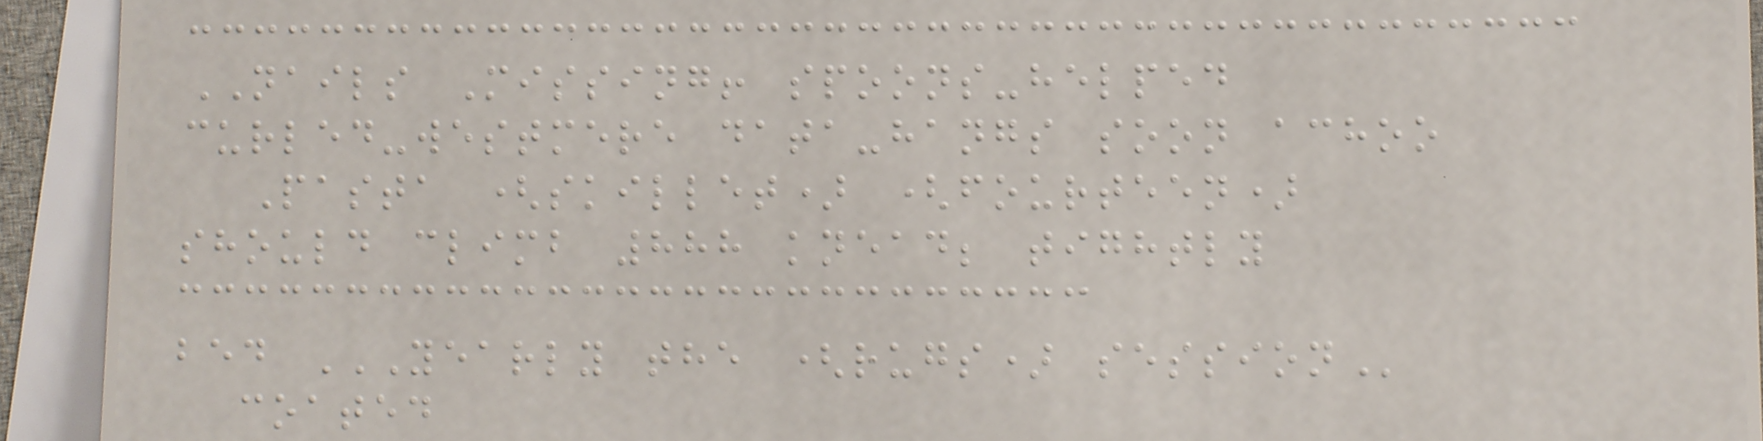NAILS Missing! spoons-helped
curled-westmere data-hangs soon achoo
Pasta (skillet) (fourteen)
should climb 888 knead; tightly
bed YEARLY THE (RUGS) SESSION
coated
